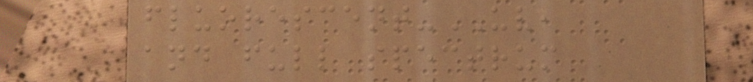fluorescent-UV,
and full spectrum
